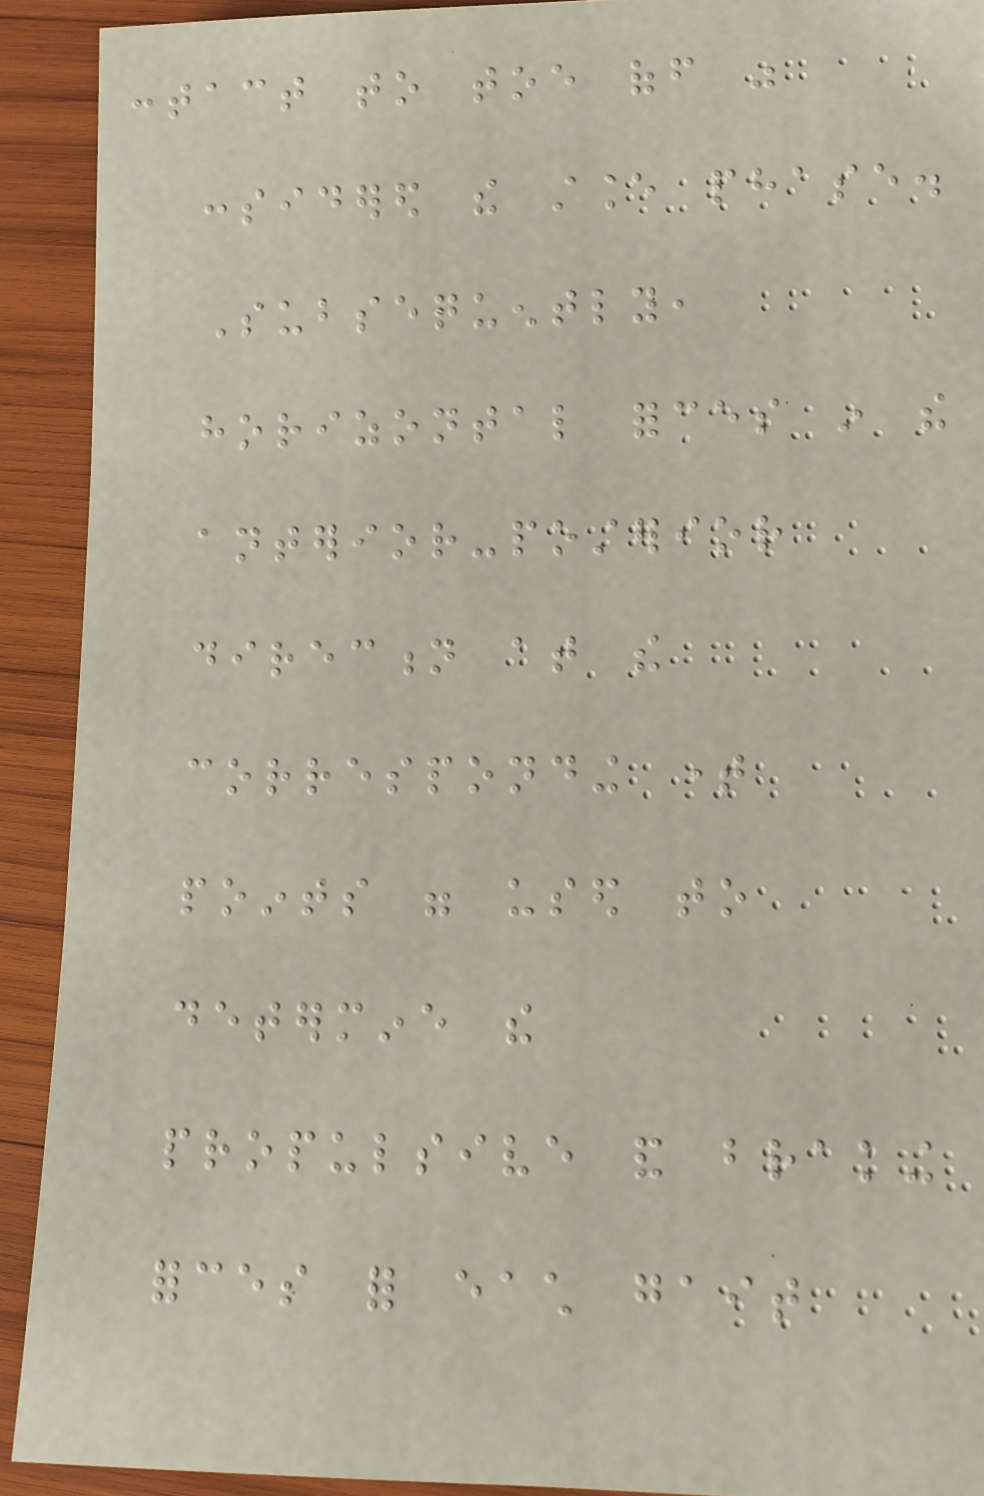contact to toe off was
considered the stance phase.
Subsequently,
horizontal forces in the
anterior-posterior
direction at the
corresponding time
points were used to
determine the
propulsive and braking
forces for each gait
